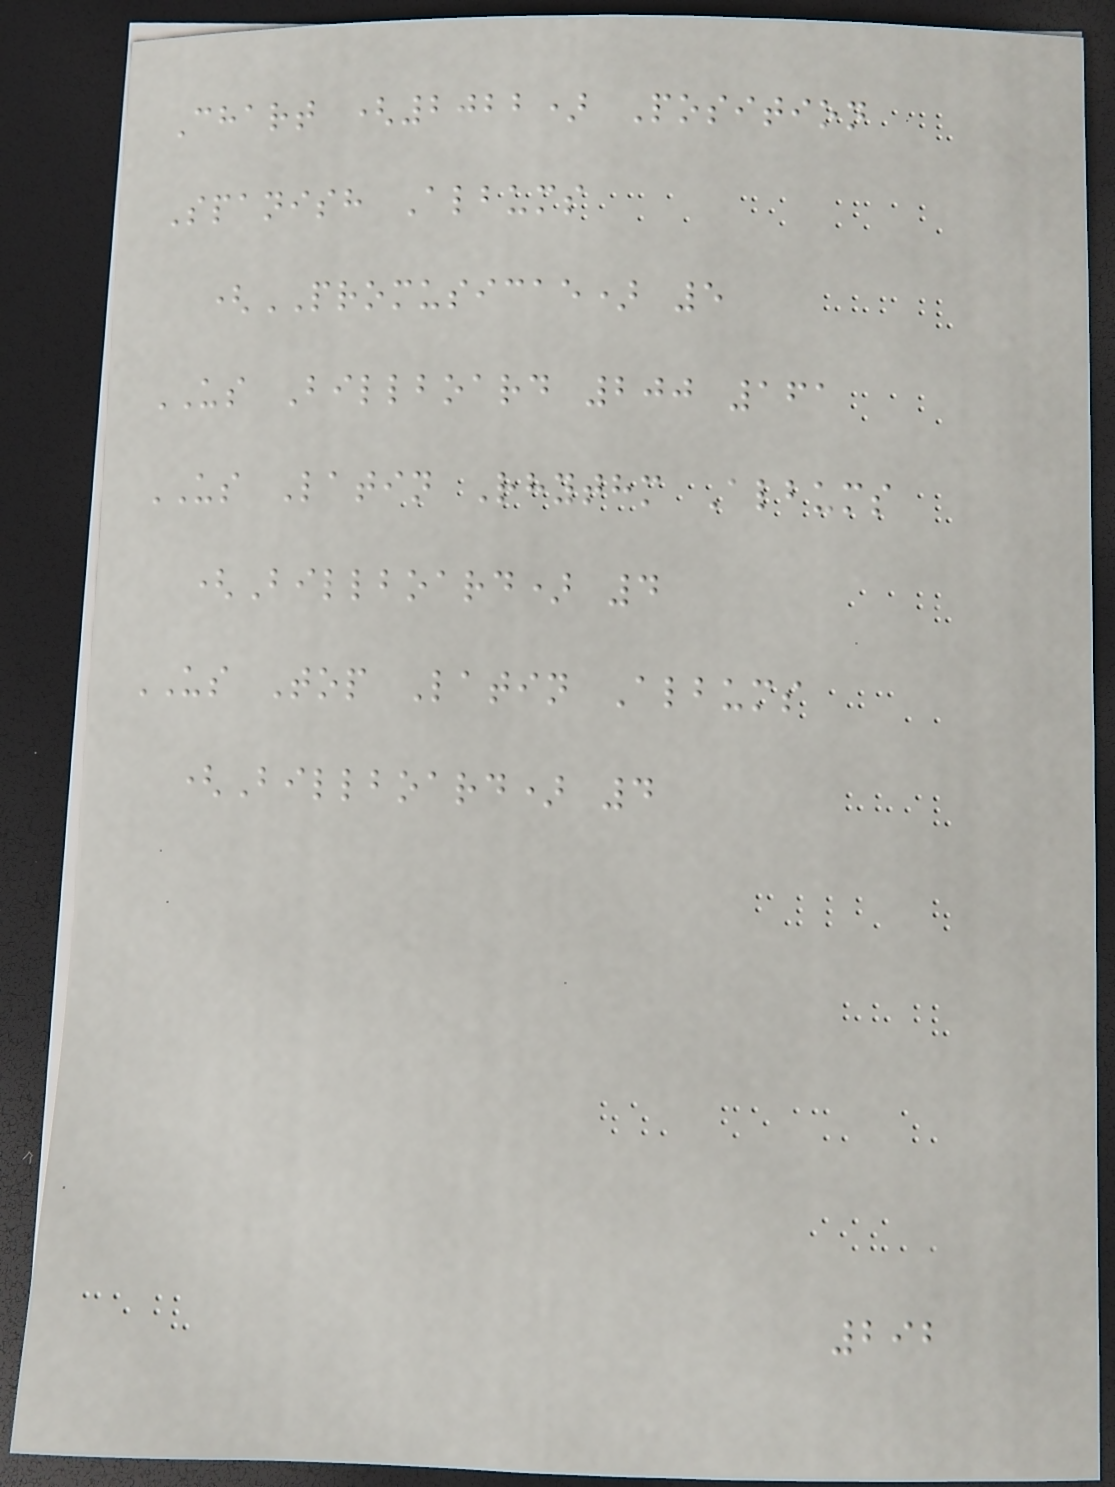Chart (2022) Position
Spanish Albums
(PROMUSICAE) 5
US Billboard 200 161
US Latin Rhythm Albums
(Billboard) 4
US Top Latin Albums
(Billboard) 4
292
